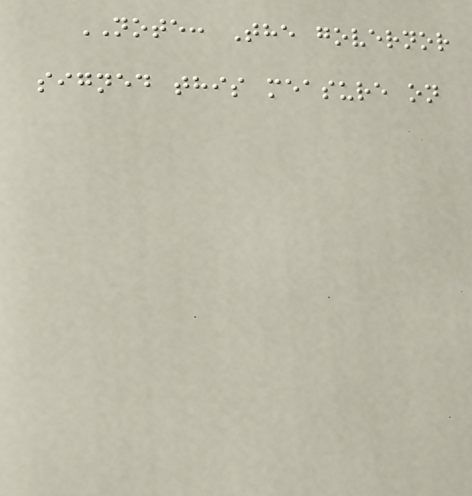NOTE: The governor
signed this measure on
